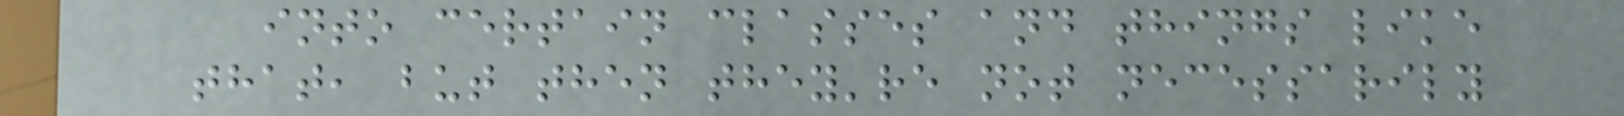into certain classes and things like
that, but then they're not necessarily
